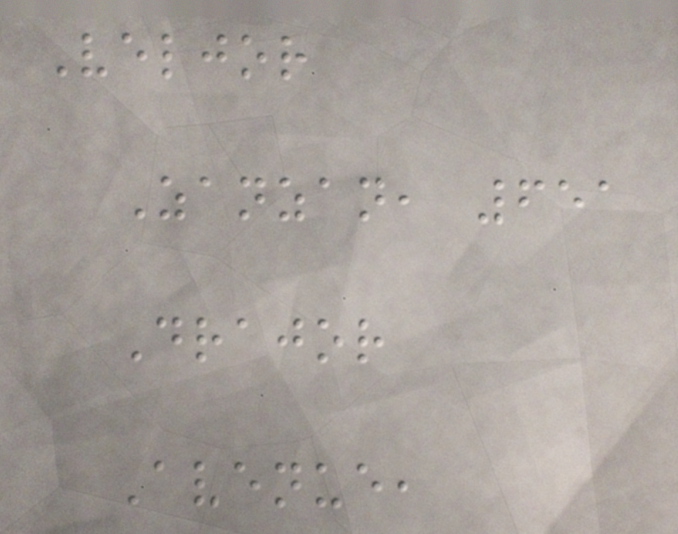Veljor
Zanzan, 651
Drajor
Avenue,
